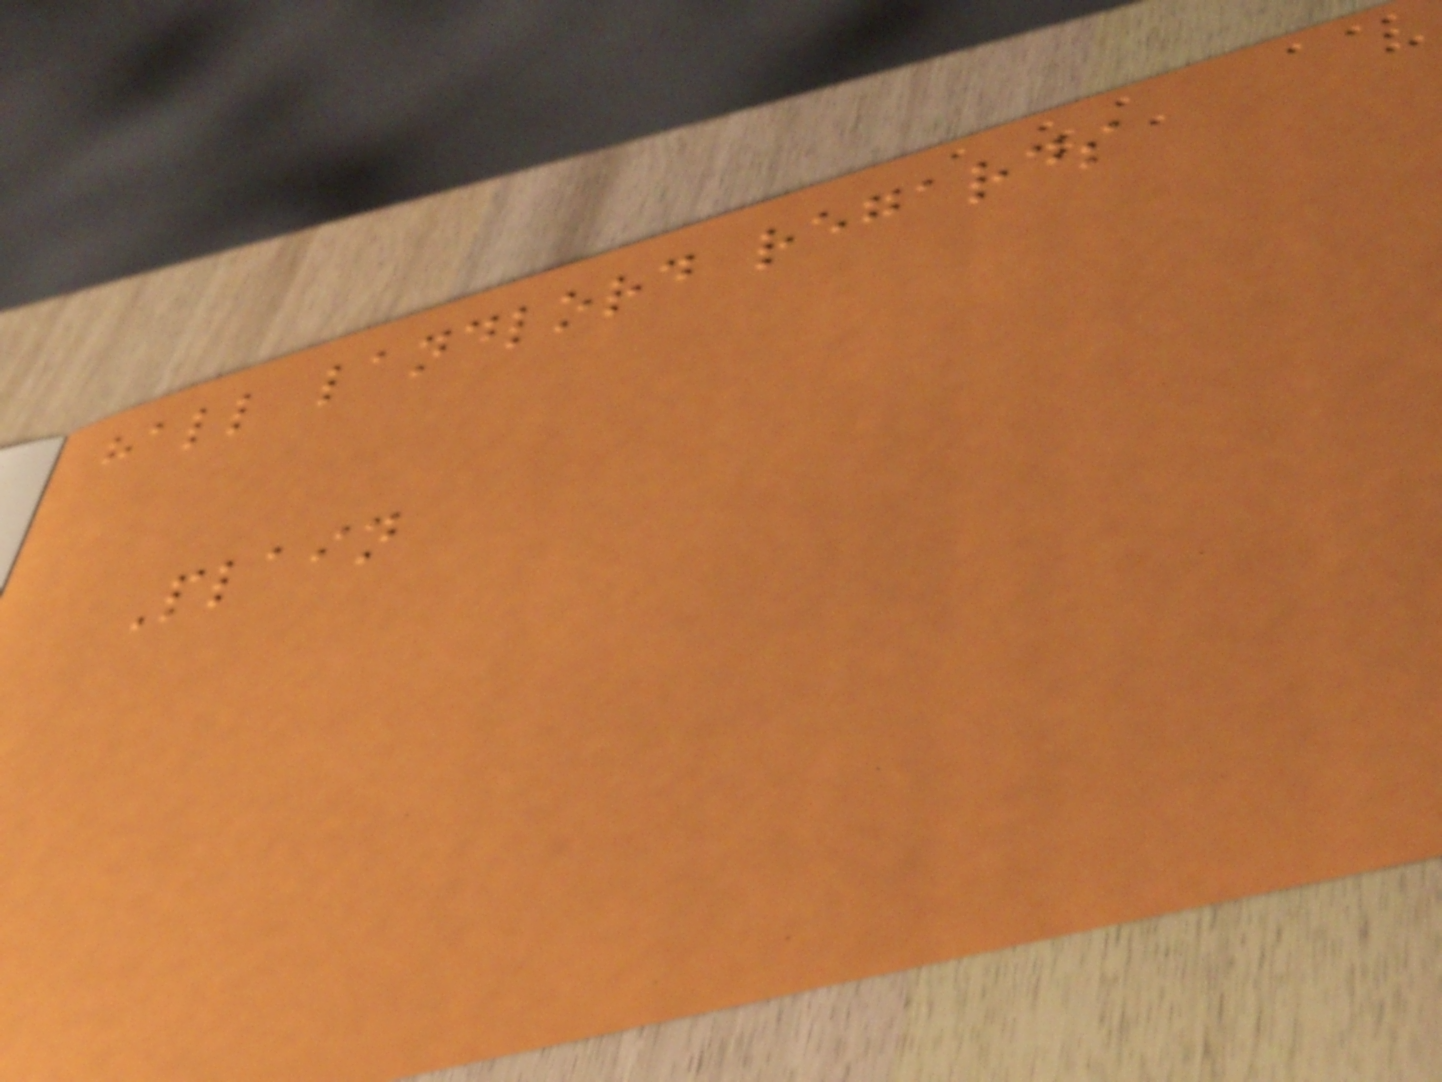hall landlord regards
Plain
